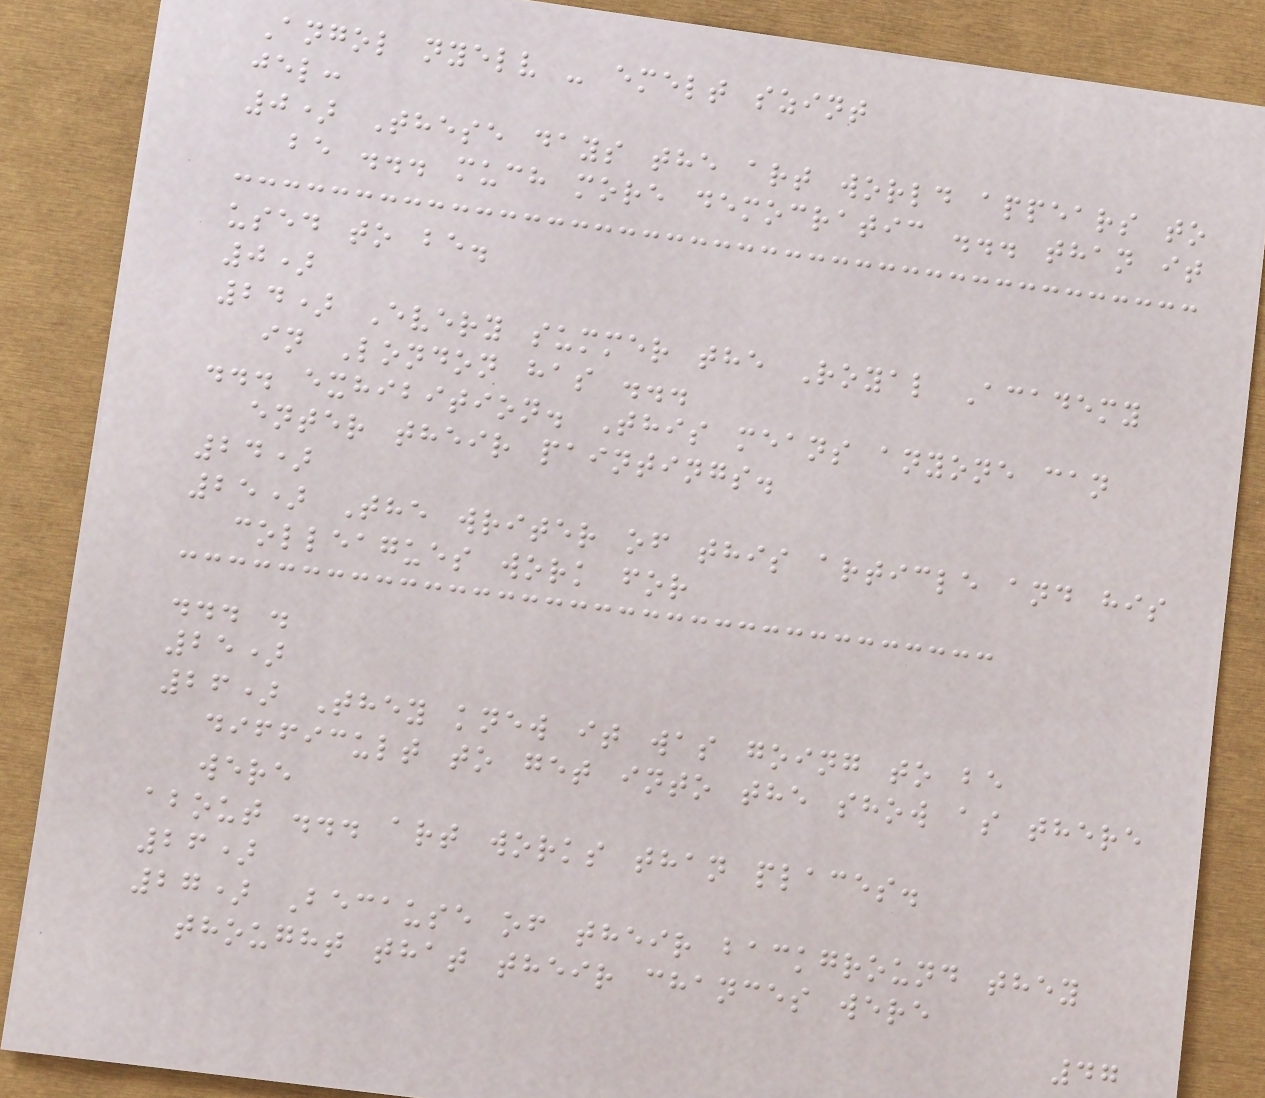Angol nyelv - emelt szint
jel:
0) These days the art world appears to
be ... much more democratic ... than it
used to be.
0)
24) Every summer the Royal Academy
in London has ...
... exhibition. This means anyone can
enter their paintings.
24)
25) The writer of this article and his
colleagues work for
... .
25)
26) They knew it was going to be
difficult to get into the show as there
were
about ... art works than places.
26)
27) Because of their background they
thought that their chances were
47
